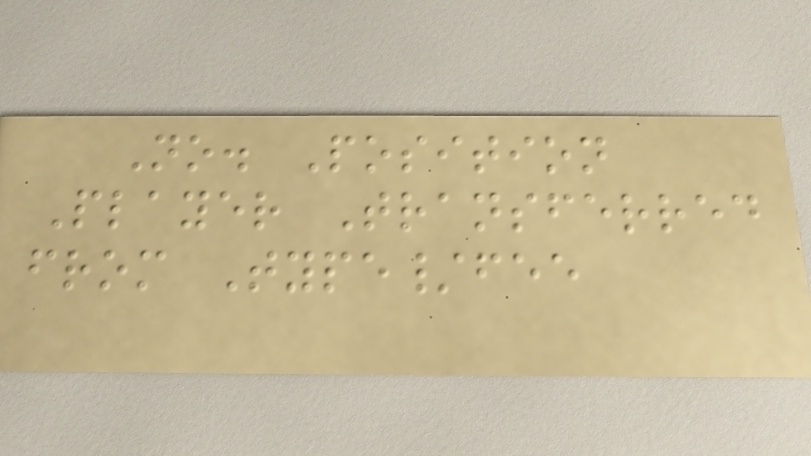No. Position
Player Transferred
from Type/fee
